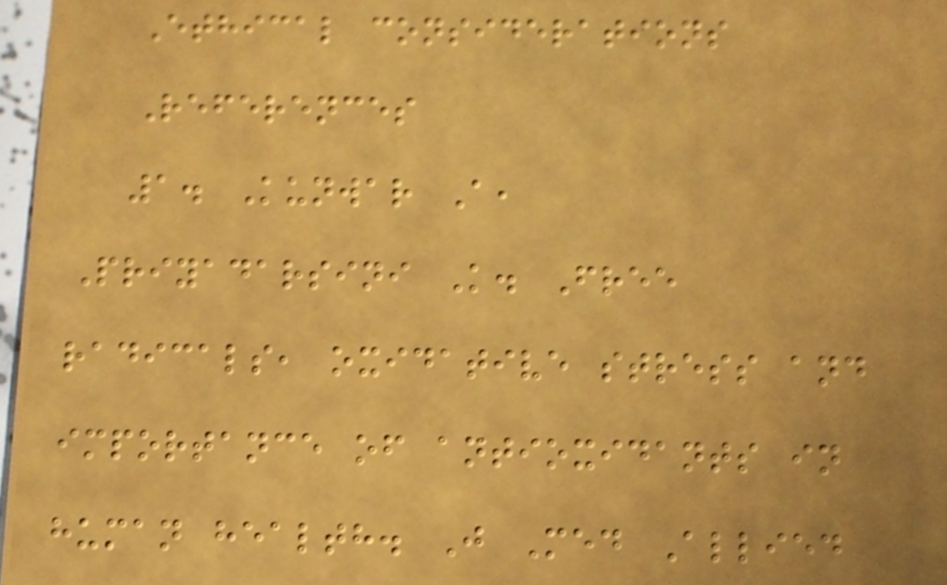Ethical considerations
References
1. Kunwar A,
Priyadarsini K. Free
radicals, oxidative stress and
importance of antioxidants in
human health. J Med Allied
